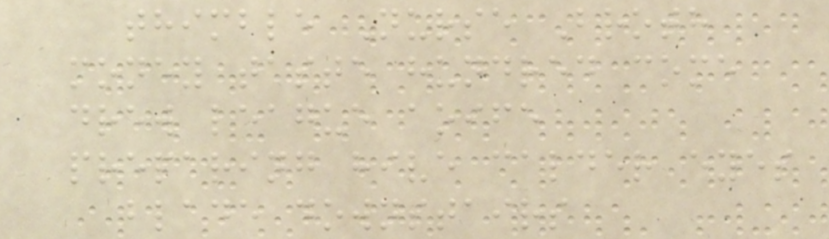thimble Nurse Broth
money taste hundred come
drew league aoife
preparing hive calder eyes
blade downstairs
